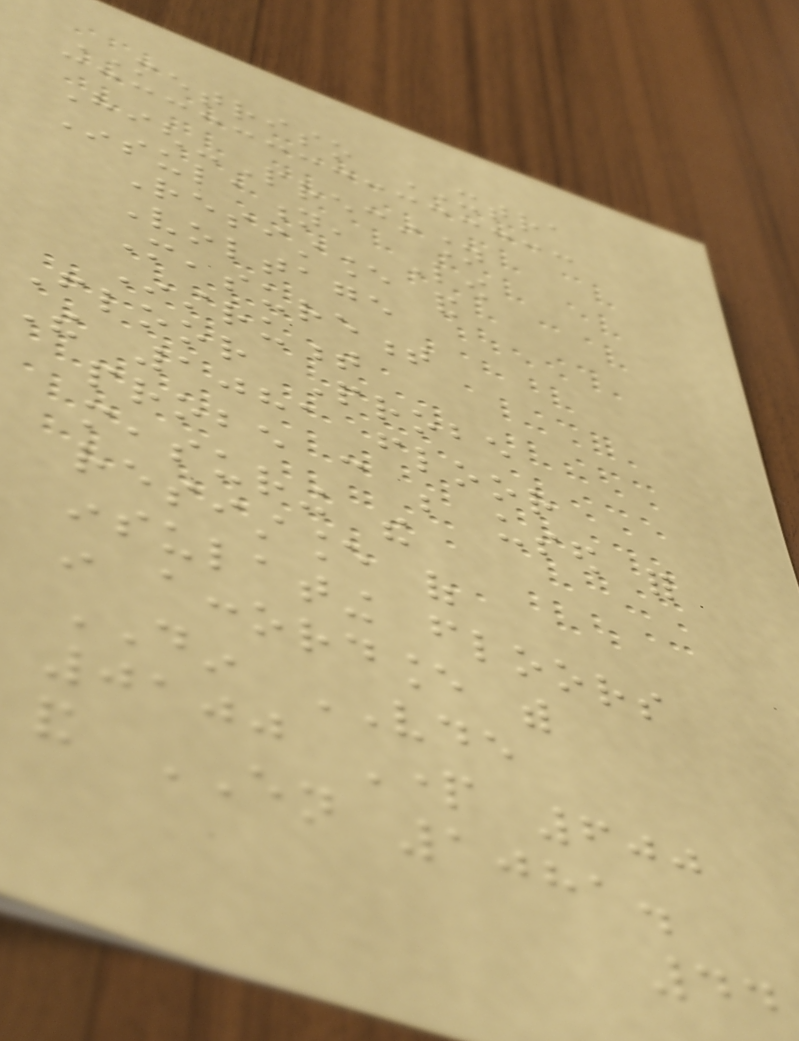METRISO XTRA
High-Precision
Insulation, Low
Resistance and
Voltage
Measurement
Instrument
Floor Probe
The 1081 floor
probe can be used for
measuring the
resistance of
insulating floors
in accordance with
DIN VDE
0100 Part 600
and EN 1081.
44
